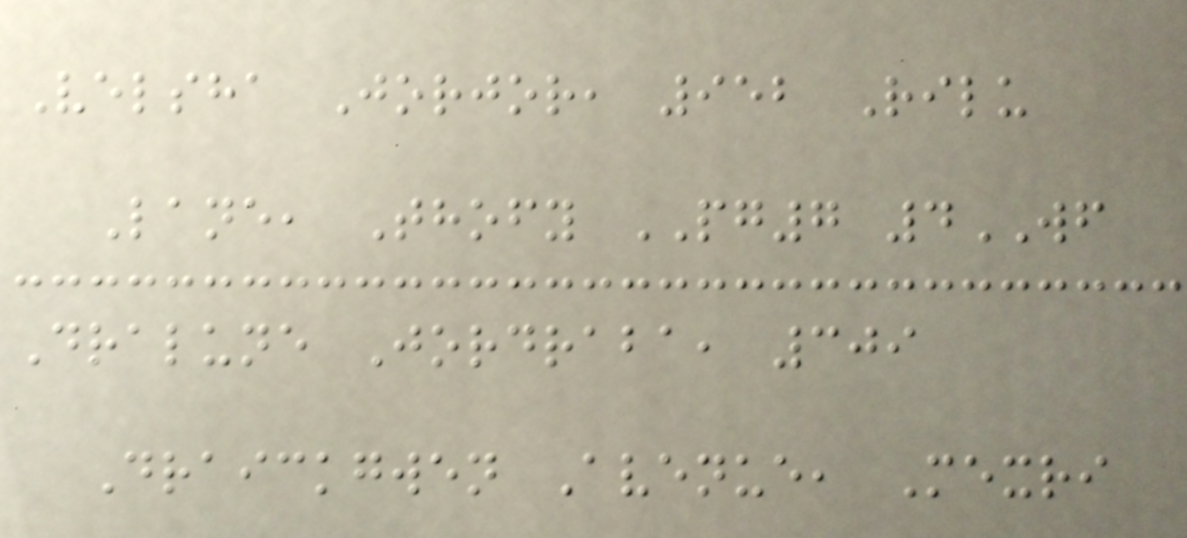Velsha Jorjor, 952 Rilu
Lane, Thofy PG7 4WF
Dralune Jordraba, 309
Draickgwen Avenue, Mexri
